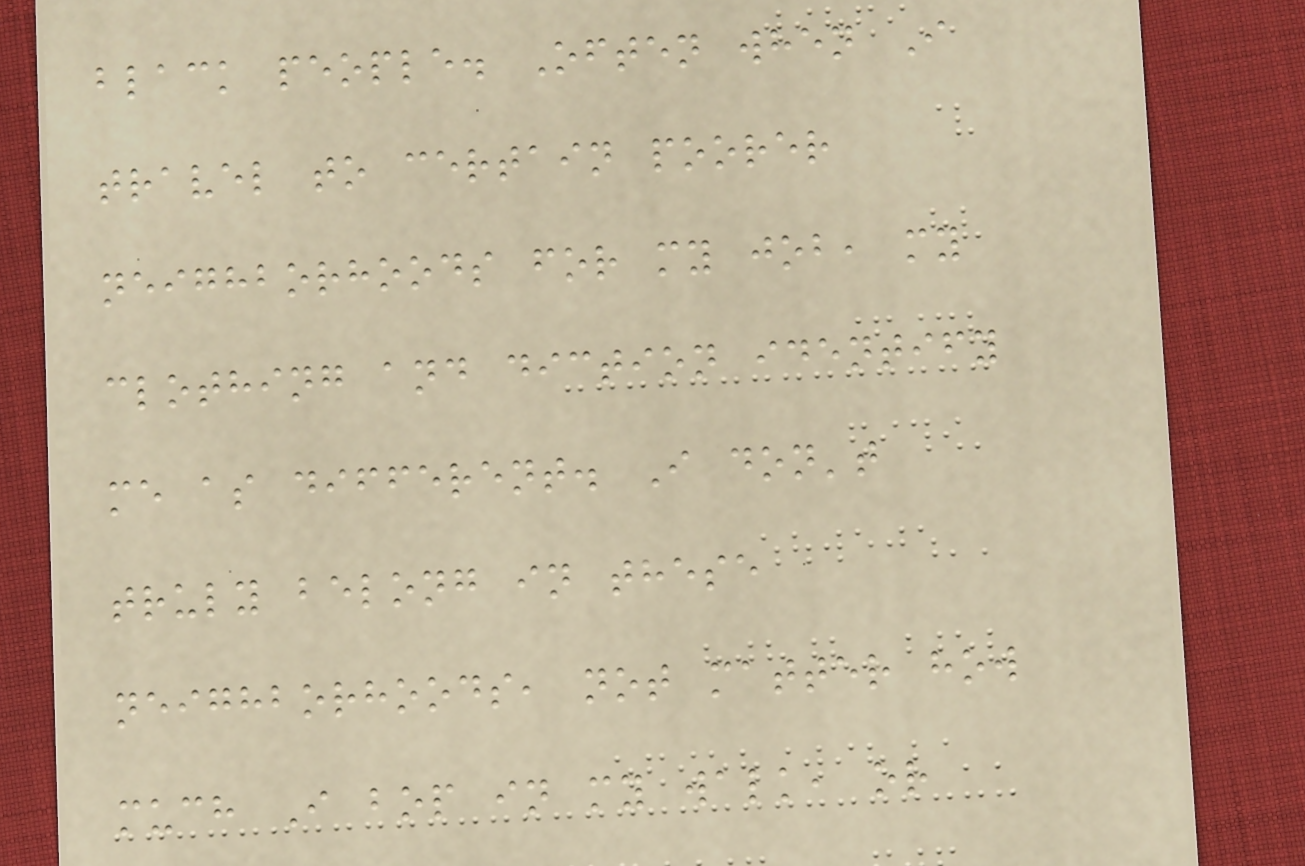black people. Often when I
travel to certain poorer
neighborhoods for my job, my
clothing and diction identify
me as different. I don't
truly belong in these
neighborhoods, not matter how
much I bop in my walk, or
